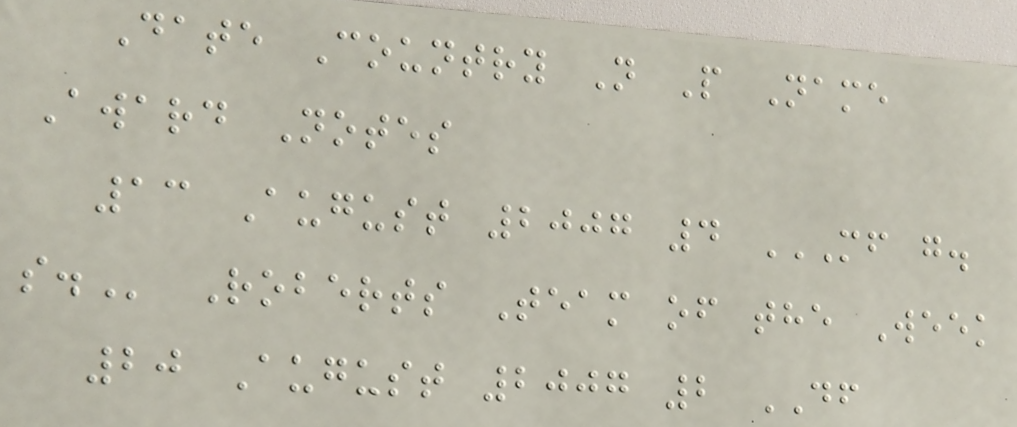Date Country N P Name
Award Notes
13 August 2007 4 MF G.
S. Roberts Team of the Week
20 August 2007 2 DF
